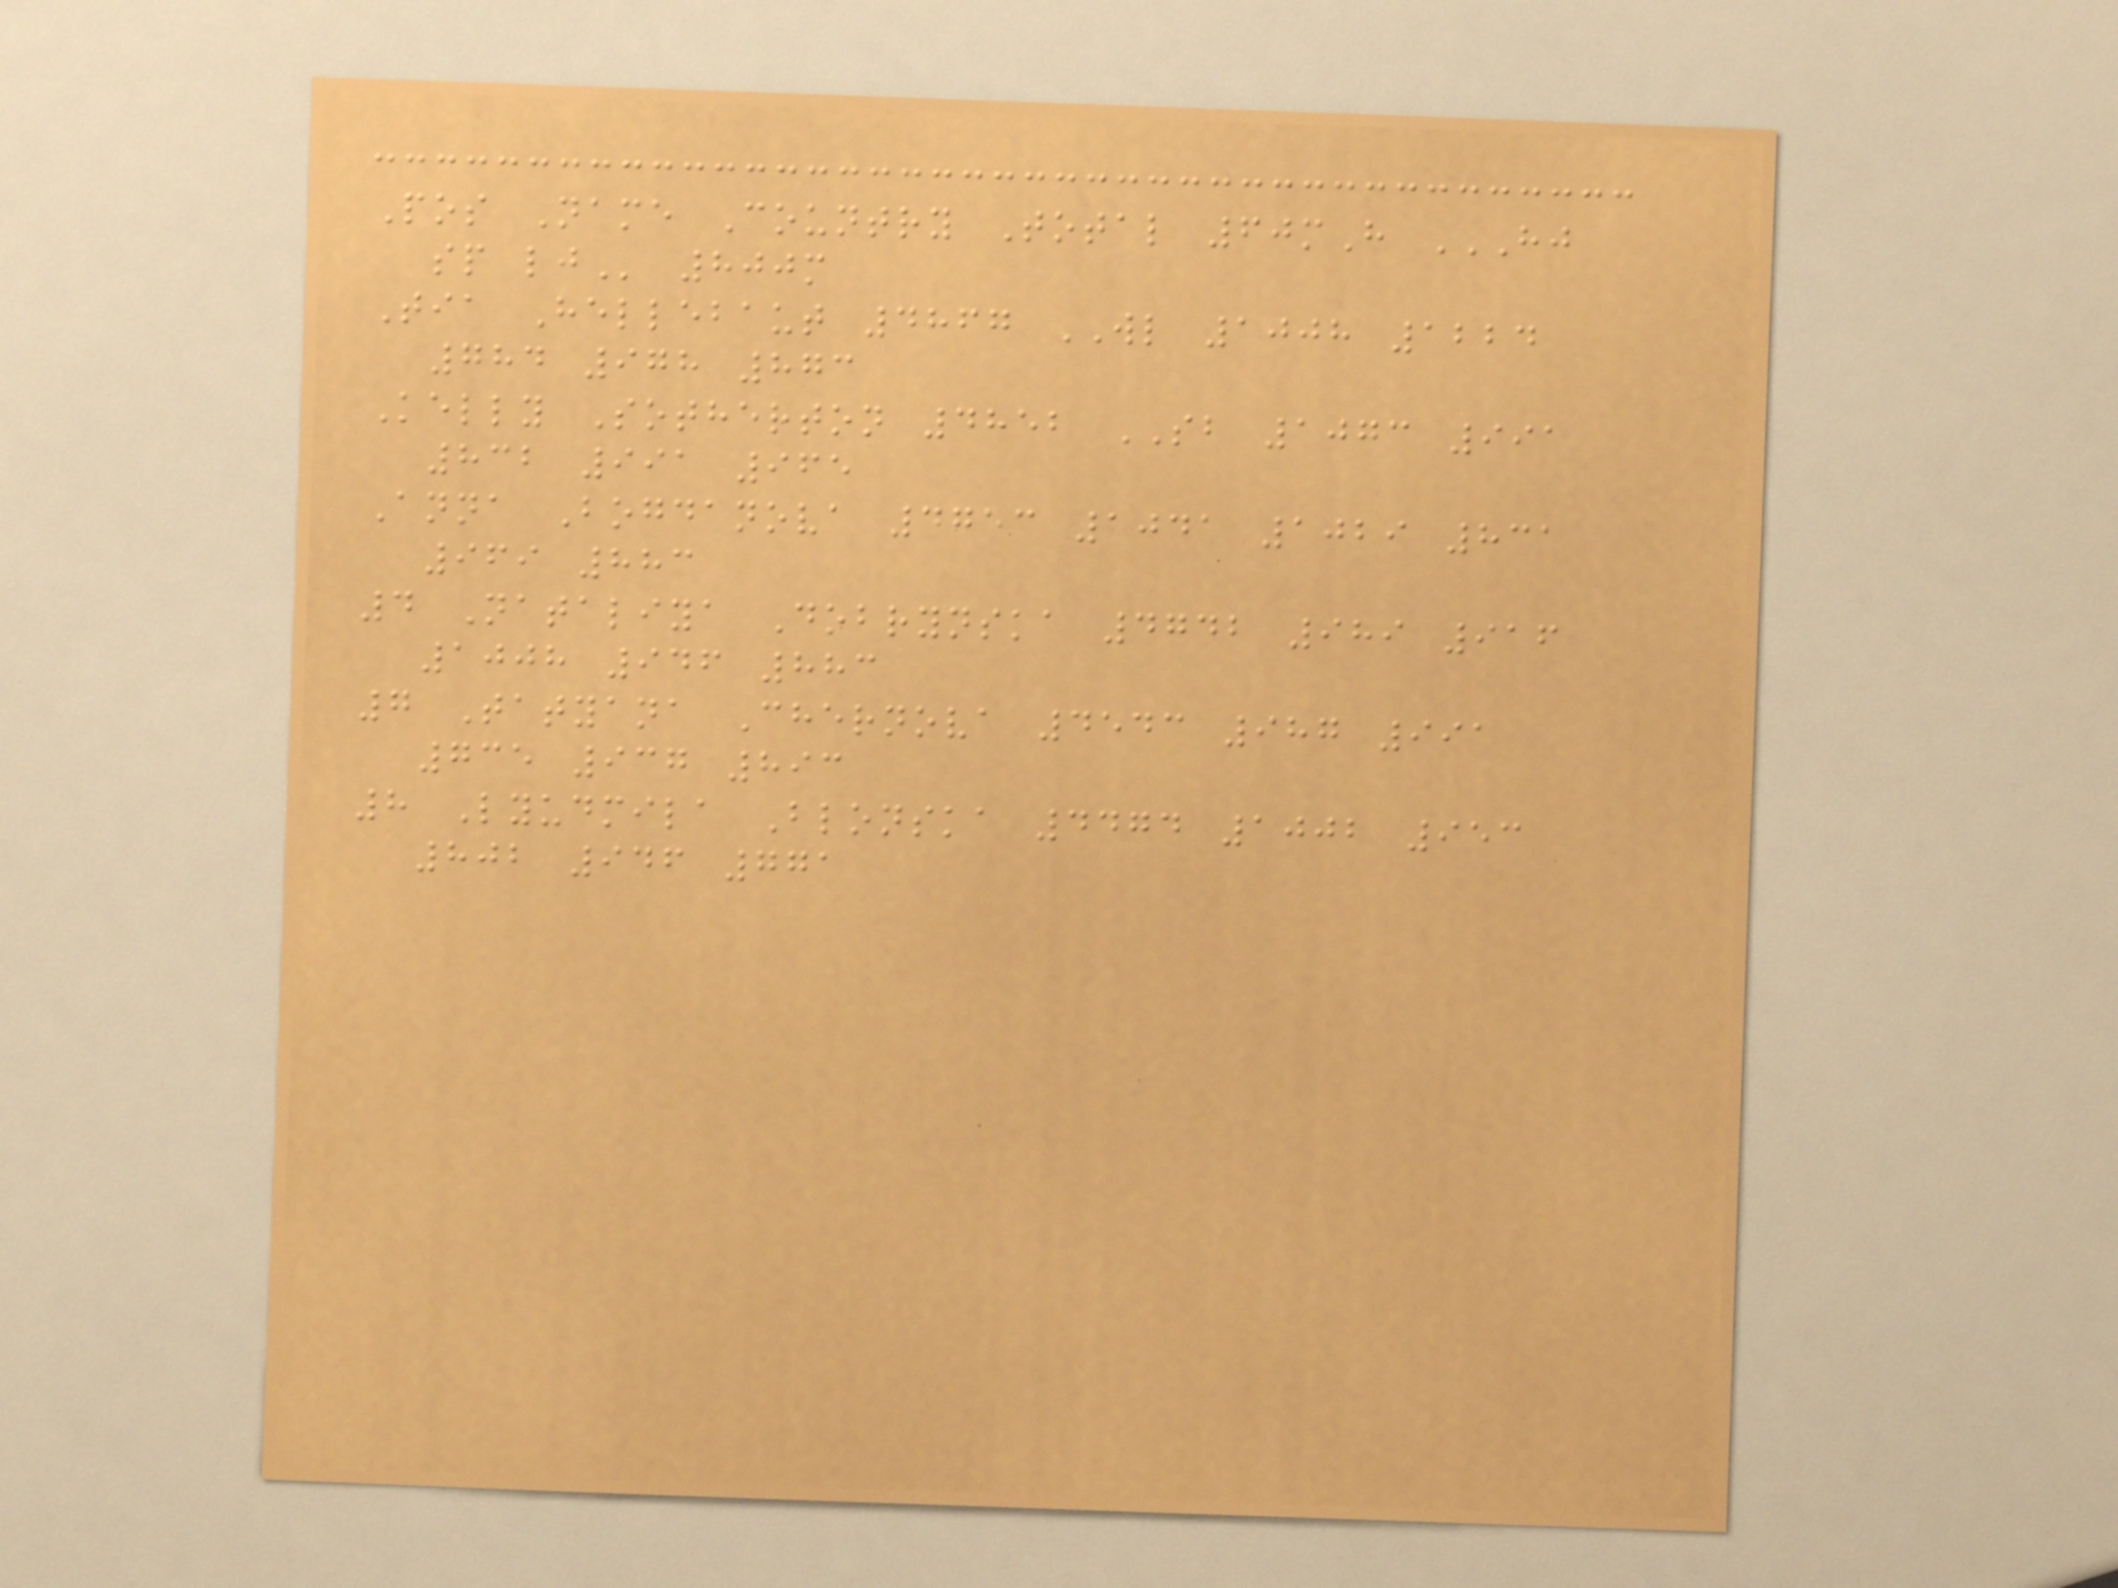Pos Name Country Total 60mH HJ
SP LJ 800m
Tia Hellebaut 4867 WL 1008 1224
784 978 873
Kelly Sotherton 4852 SB 1073 991
832 991 965
Anna Bogdanova 4753 1041 1029 831
969 883
4 Nataliya Dobrynska 4742 989 916
1008 946 883
7 Tatyana Chernova 4543 987 991
735 937 893
8 Lyudmila Blonska 4474 1002 953
802 946 771
